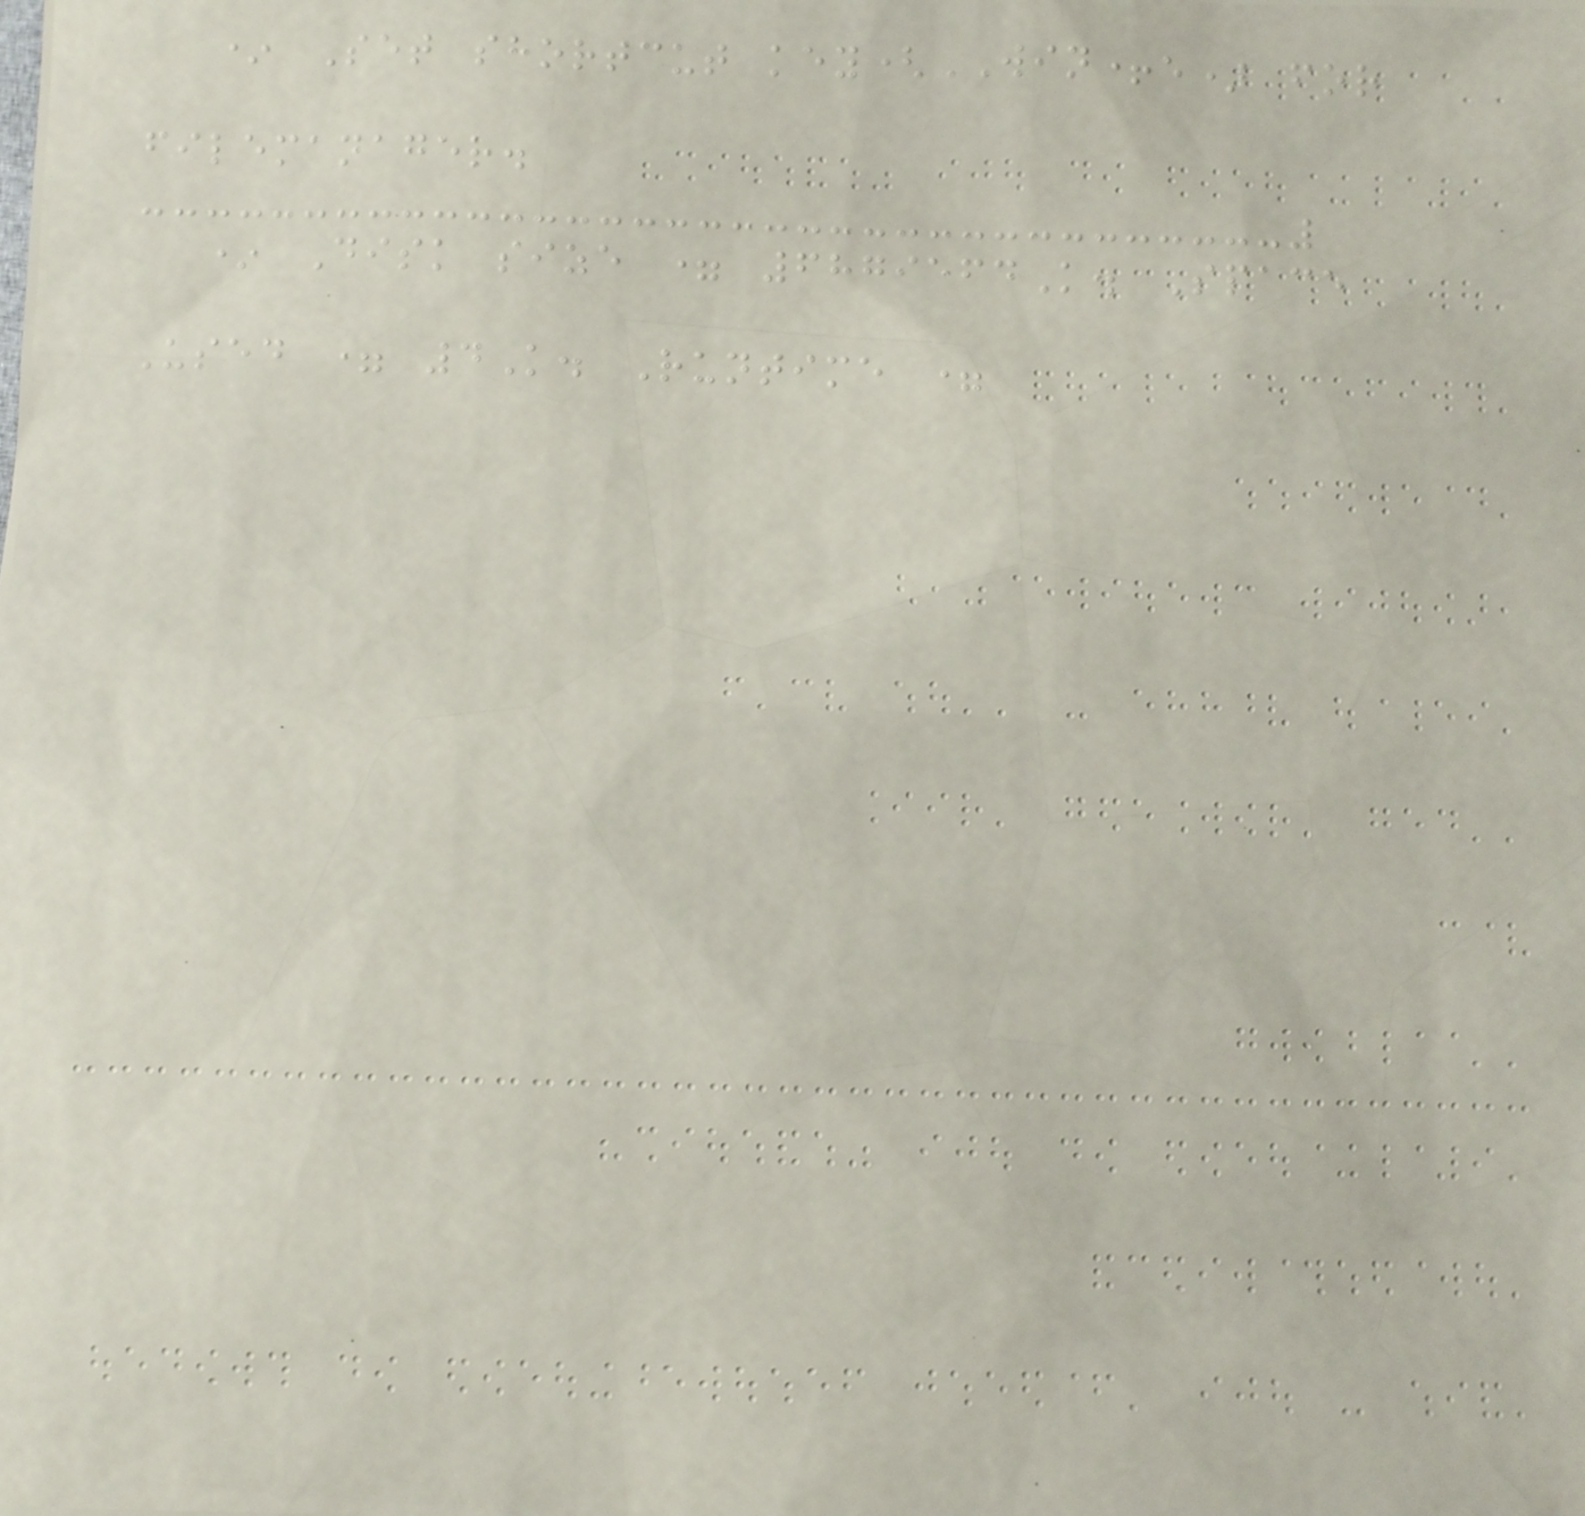* Set shortcut key(WIN+e) for
filemanager.
* Disk size = 6879564K. Space
Used = 4K. Runtime =
